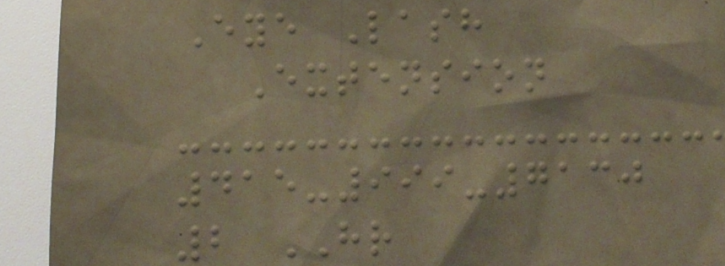Eye Lash
Extension
415-999-7130
2 HR
